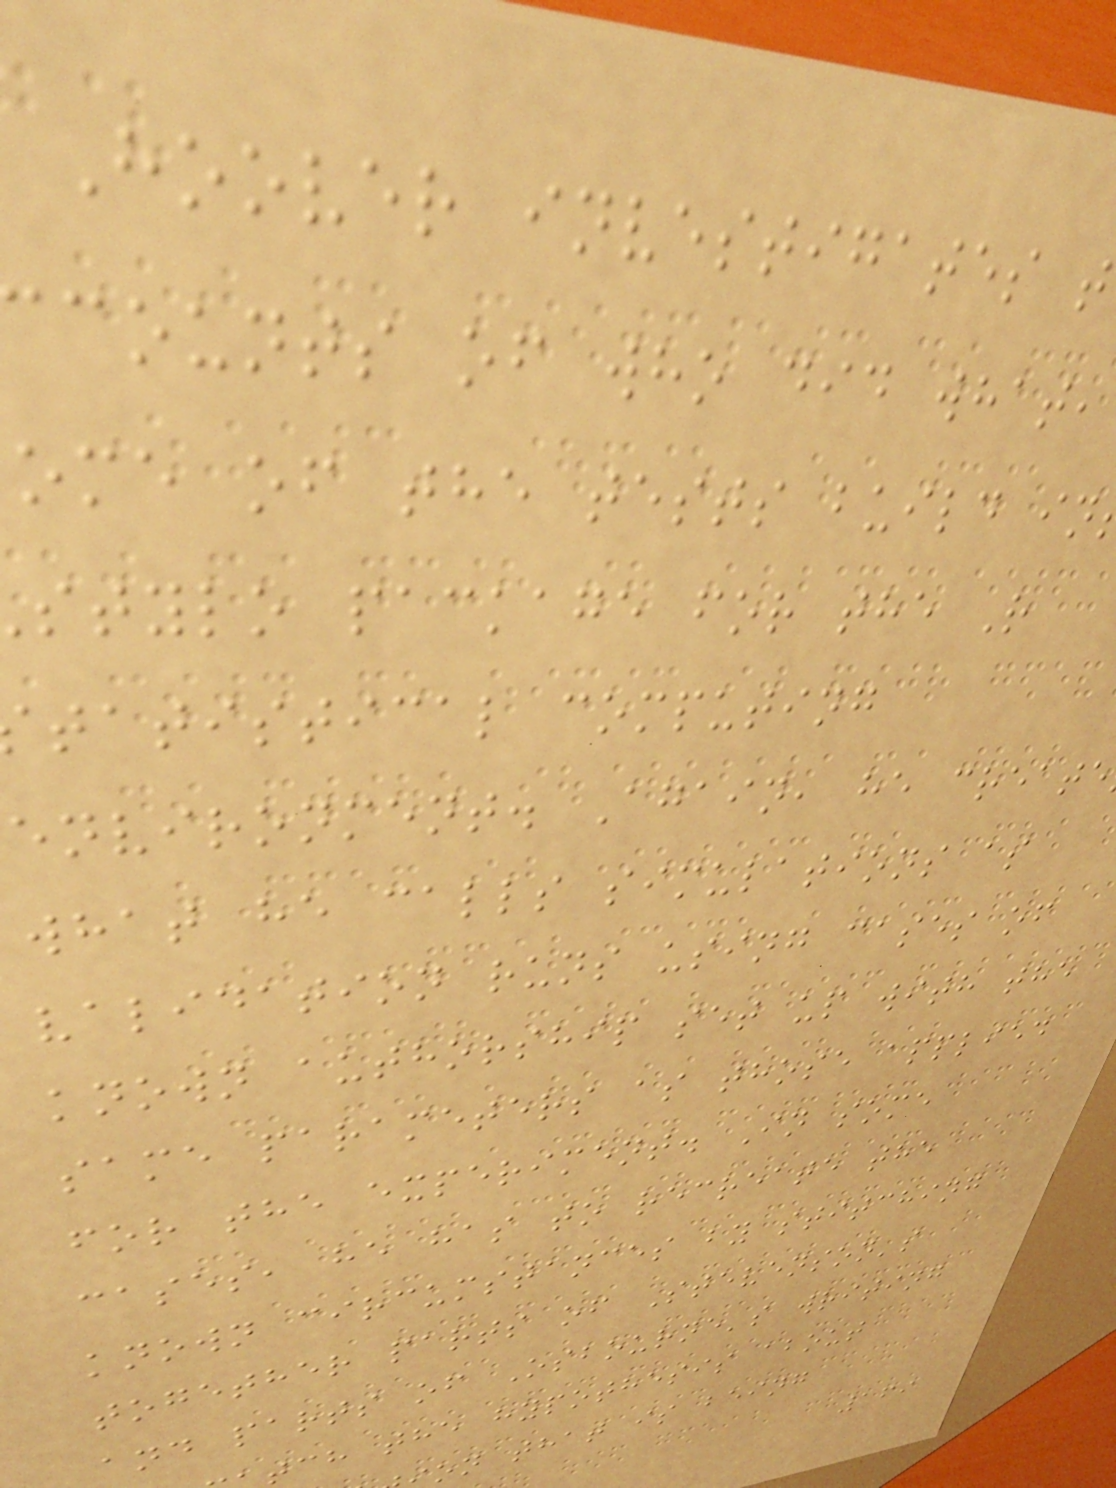Hoover investigates t
counts of who did what,
ome of the tests build in
stylo package for the R
tatistical computing
environment. Again, he create
what he calls simulations as
validation runs using cases of
known authorship set up with the
same parameters as those applied
for the experiment. In some
cases, he has to recreate the
known circumstances by stitching
together parts of Stevenson's
and parts of Osbourne's writing
tch the hypothesis about
on that is being
169
